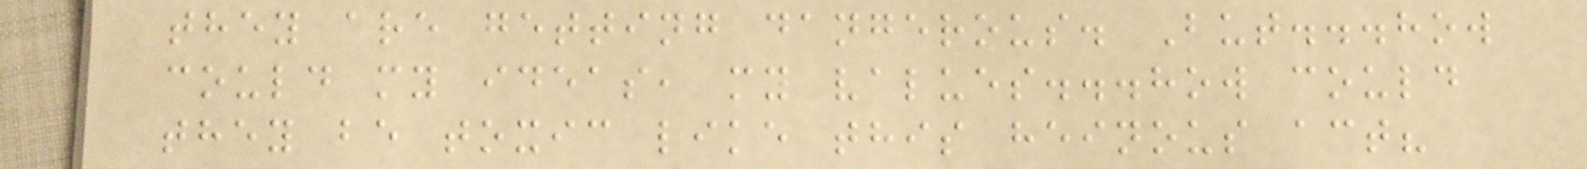they are getting dangerous. But...how
could my ideas, my values...how could
they be toxic like this heinous act?
